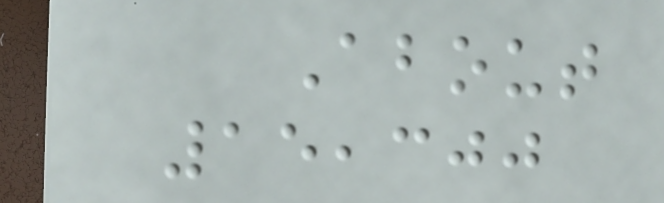About
15,300
